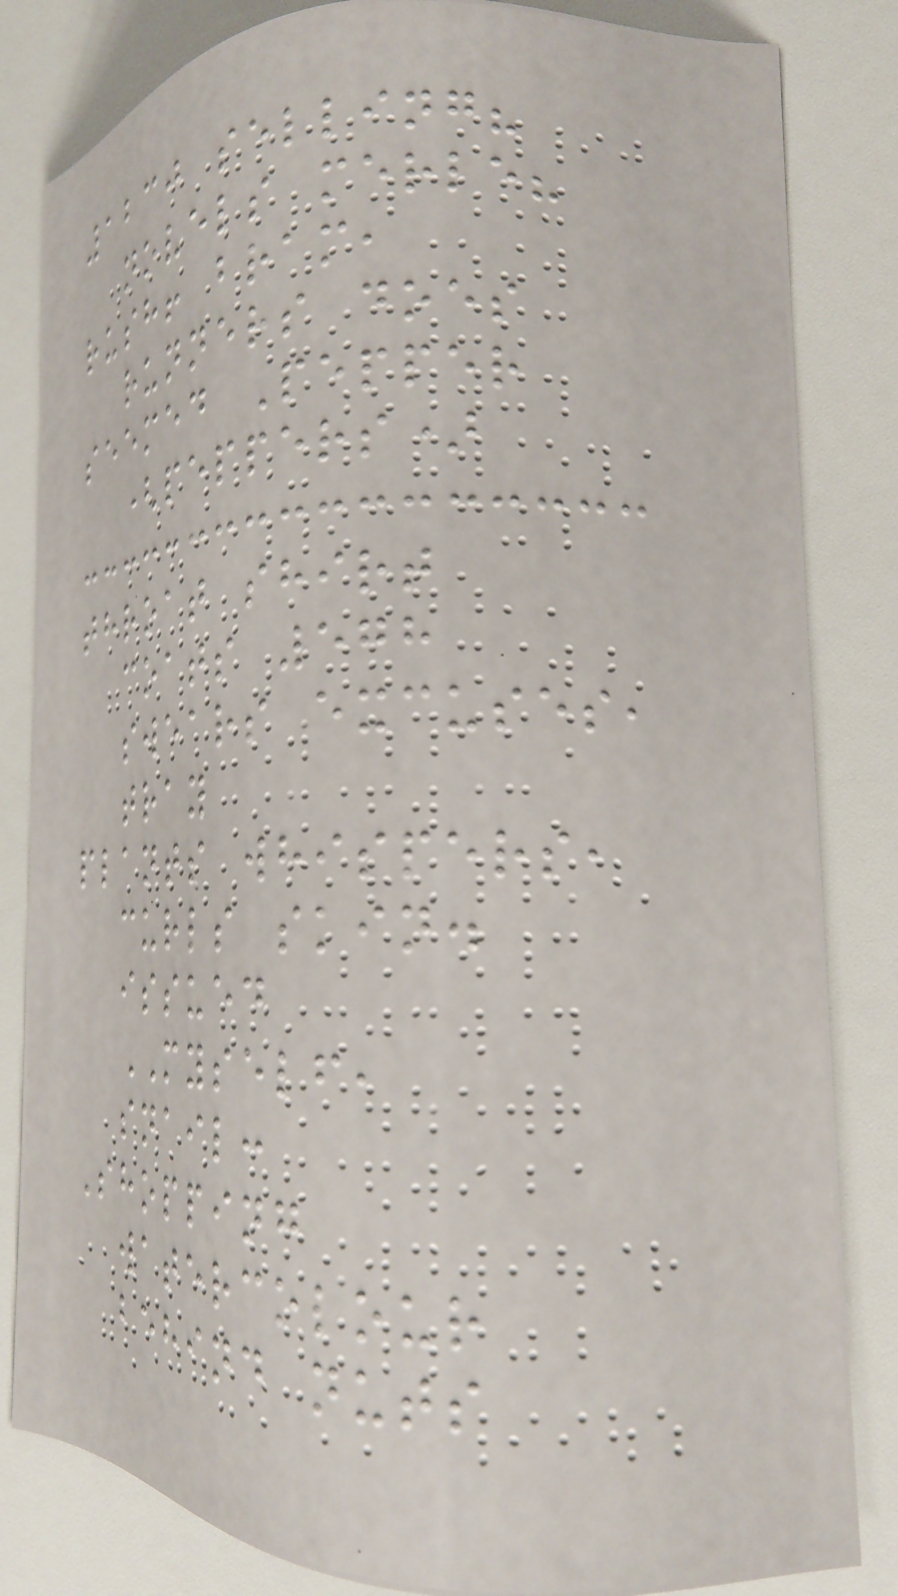1230 selling?
novels merle?
rush! bram,
runners does
seemed Pepper
(peppers)
throat shirt
coats 578
swears excuses,
tray
plants whispers,
curls skin.
issued
MYSELF,
snail:
Shopping
watercolour
behind nuts
